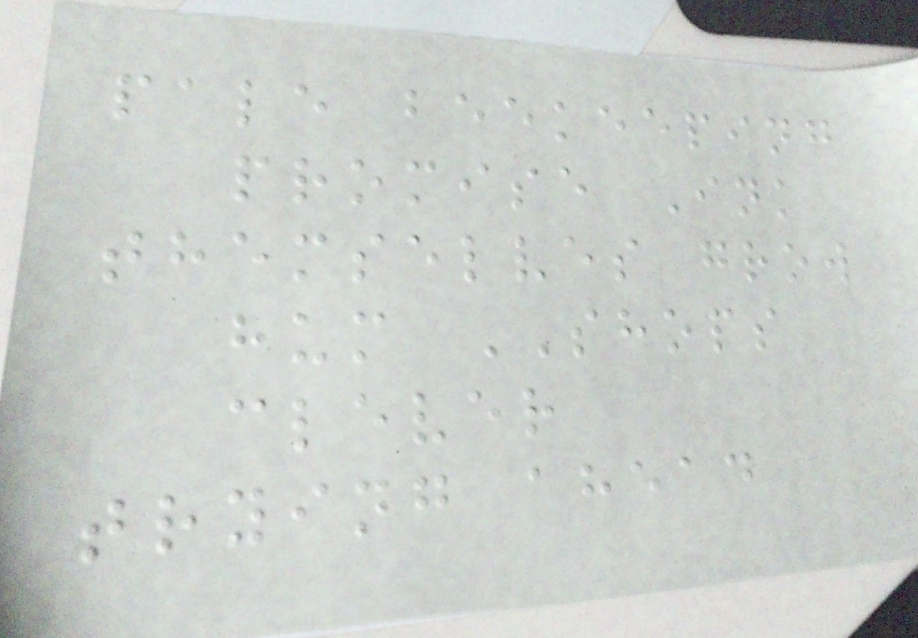pale beekeeping
promise Ink
themselves grow
hum SHOPS
clever
trying ahead
